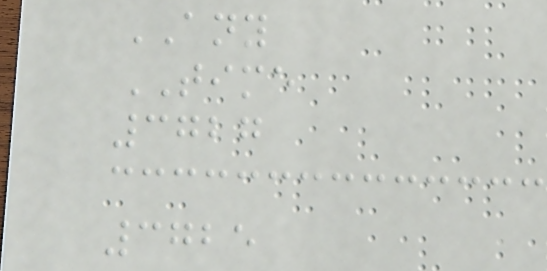ANY
TIME
3727
3725
